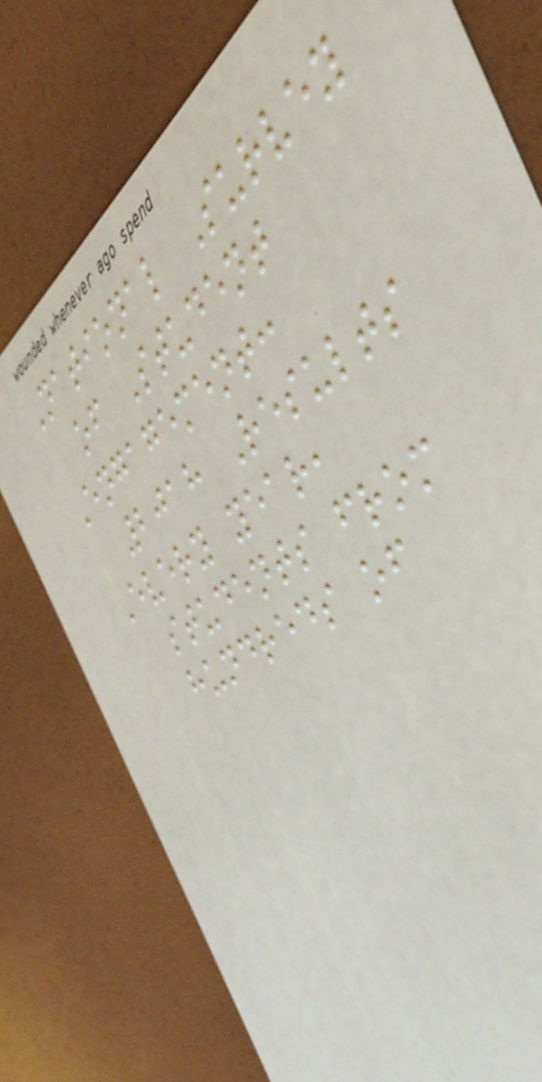National Survey
of Student
Engagement:
2018 Results
Every year,
students from
hundreds of
